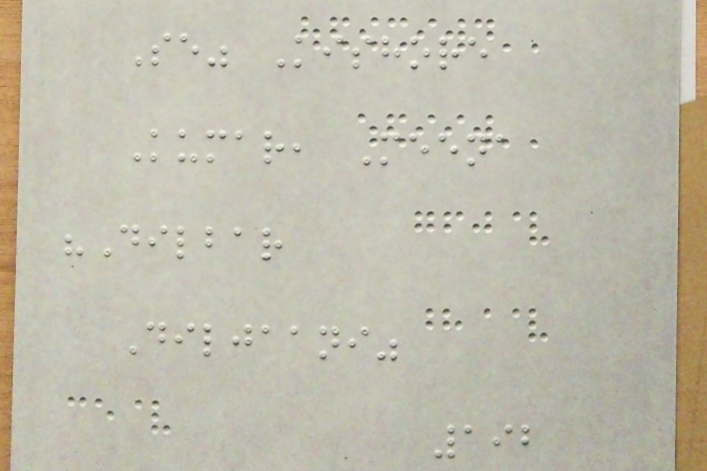Se" Kishore
Kumar, Meena
"Dilbar
Diljaani"
192
